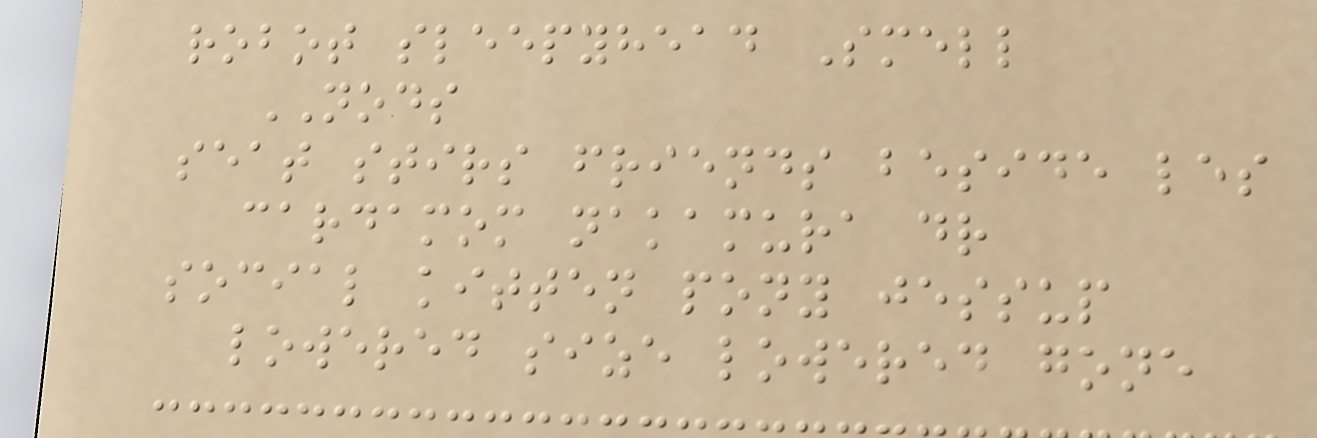robot sleepyhead Smell
NODS
seat stirs friends beside les
cardamom nakamura dr
social kitten pony jessup
lowered size lowered gone
